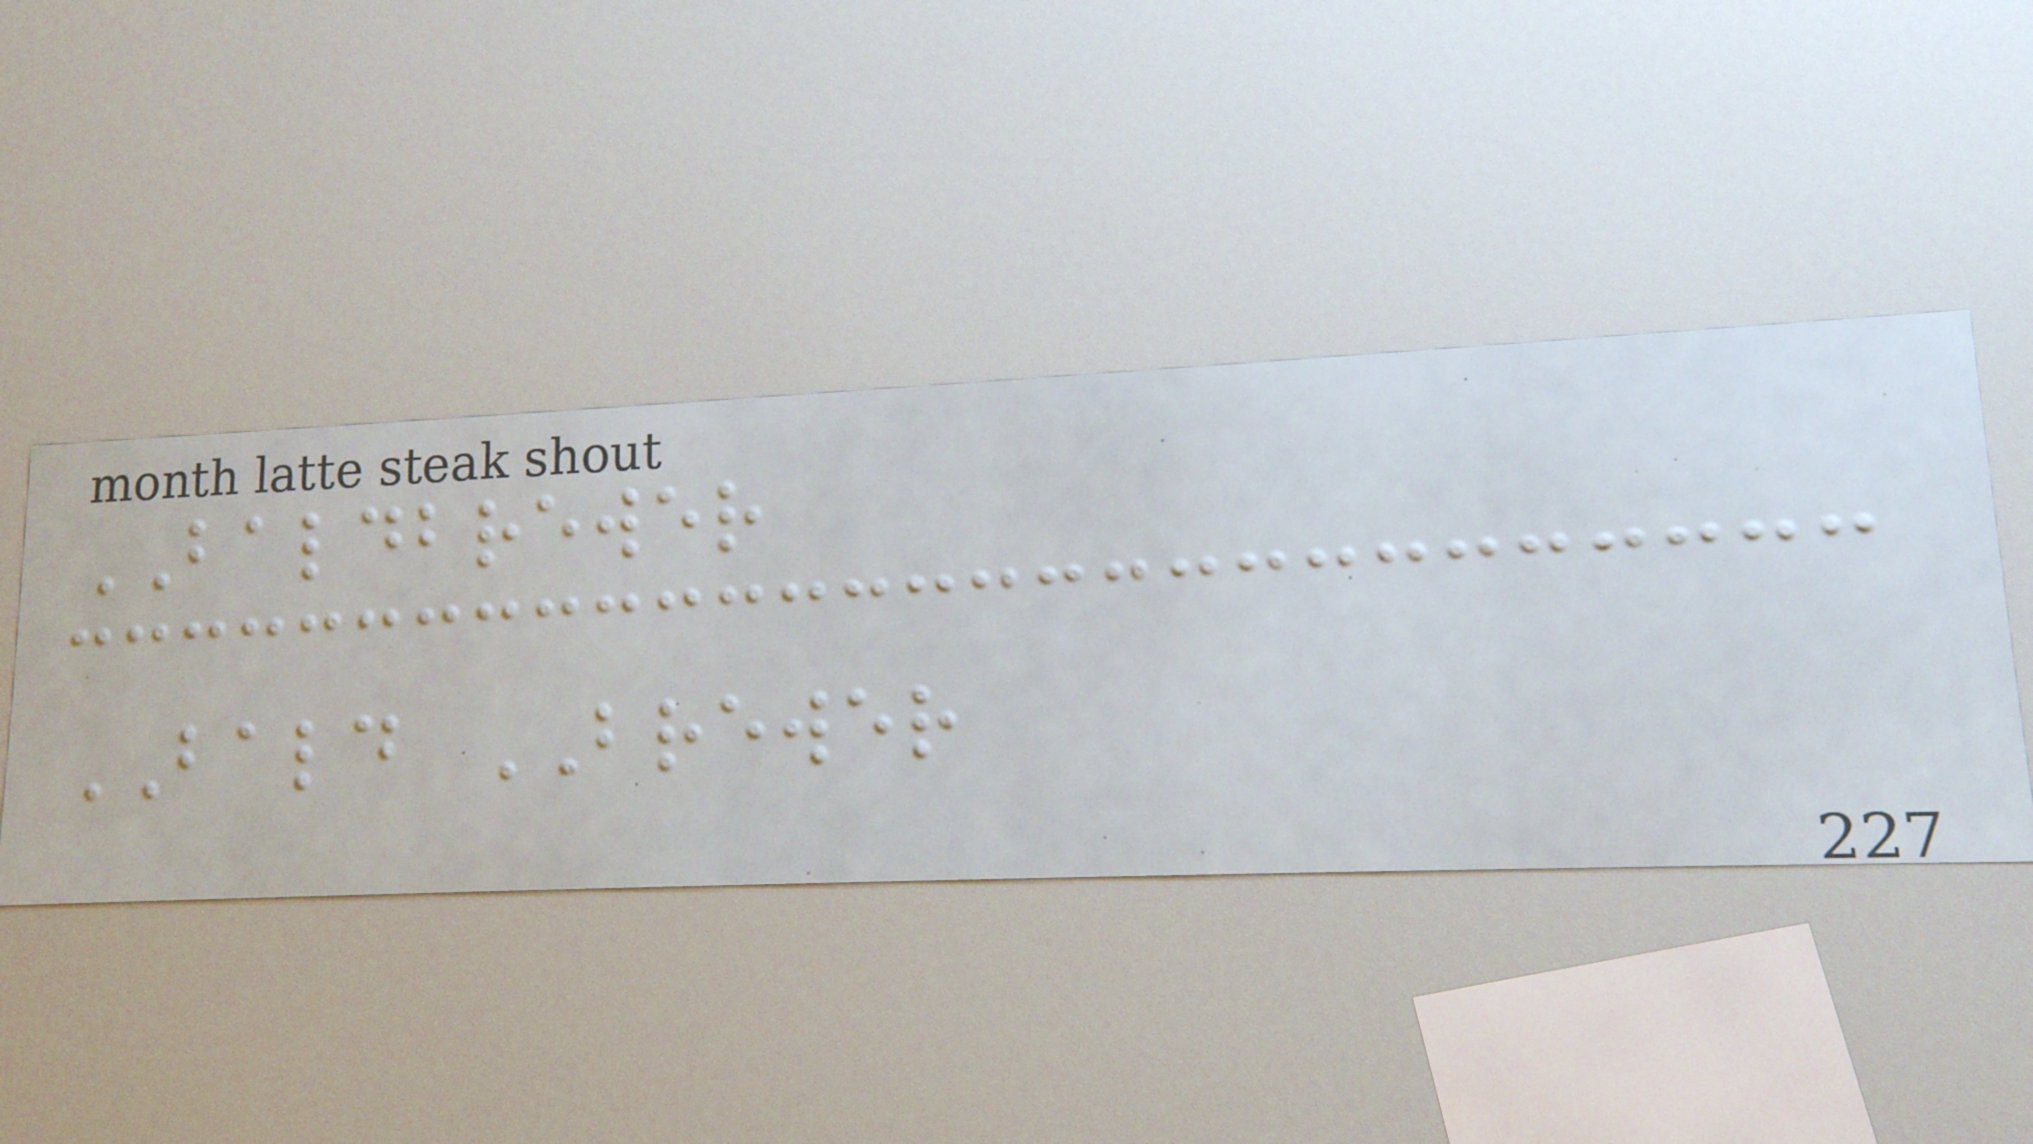BALDBREWER
BALD BREWER
